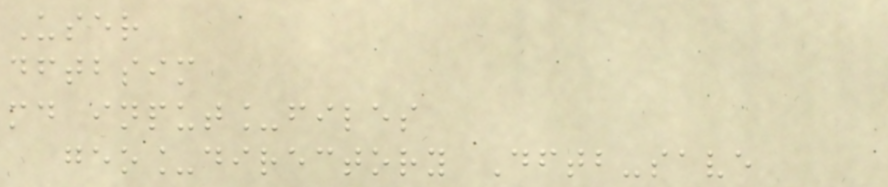User
dftbsim
md input_files
geo_directory Dftb-save
